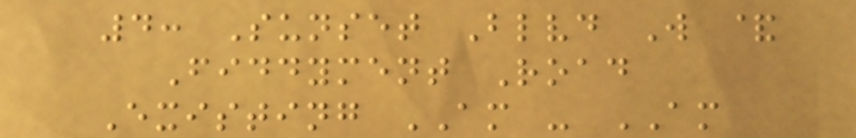4: Sunset Blvd W &
Fiddyment Road
Existing AM - AM
